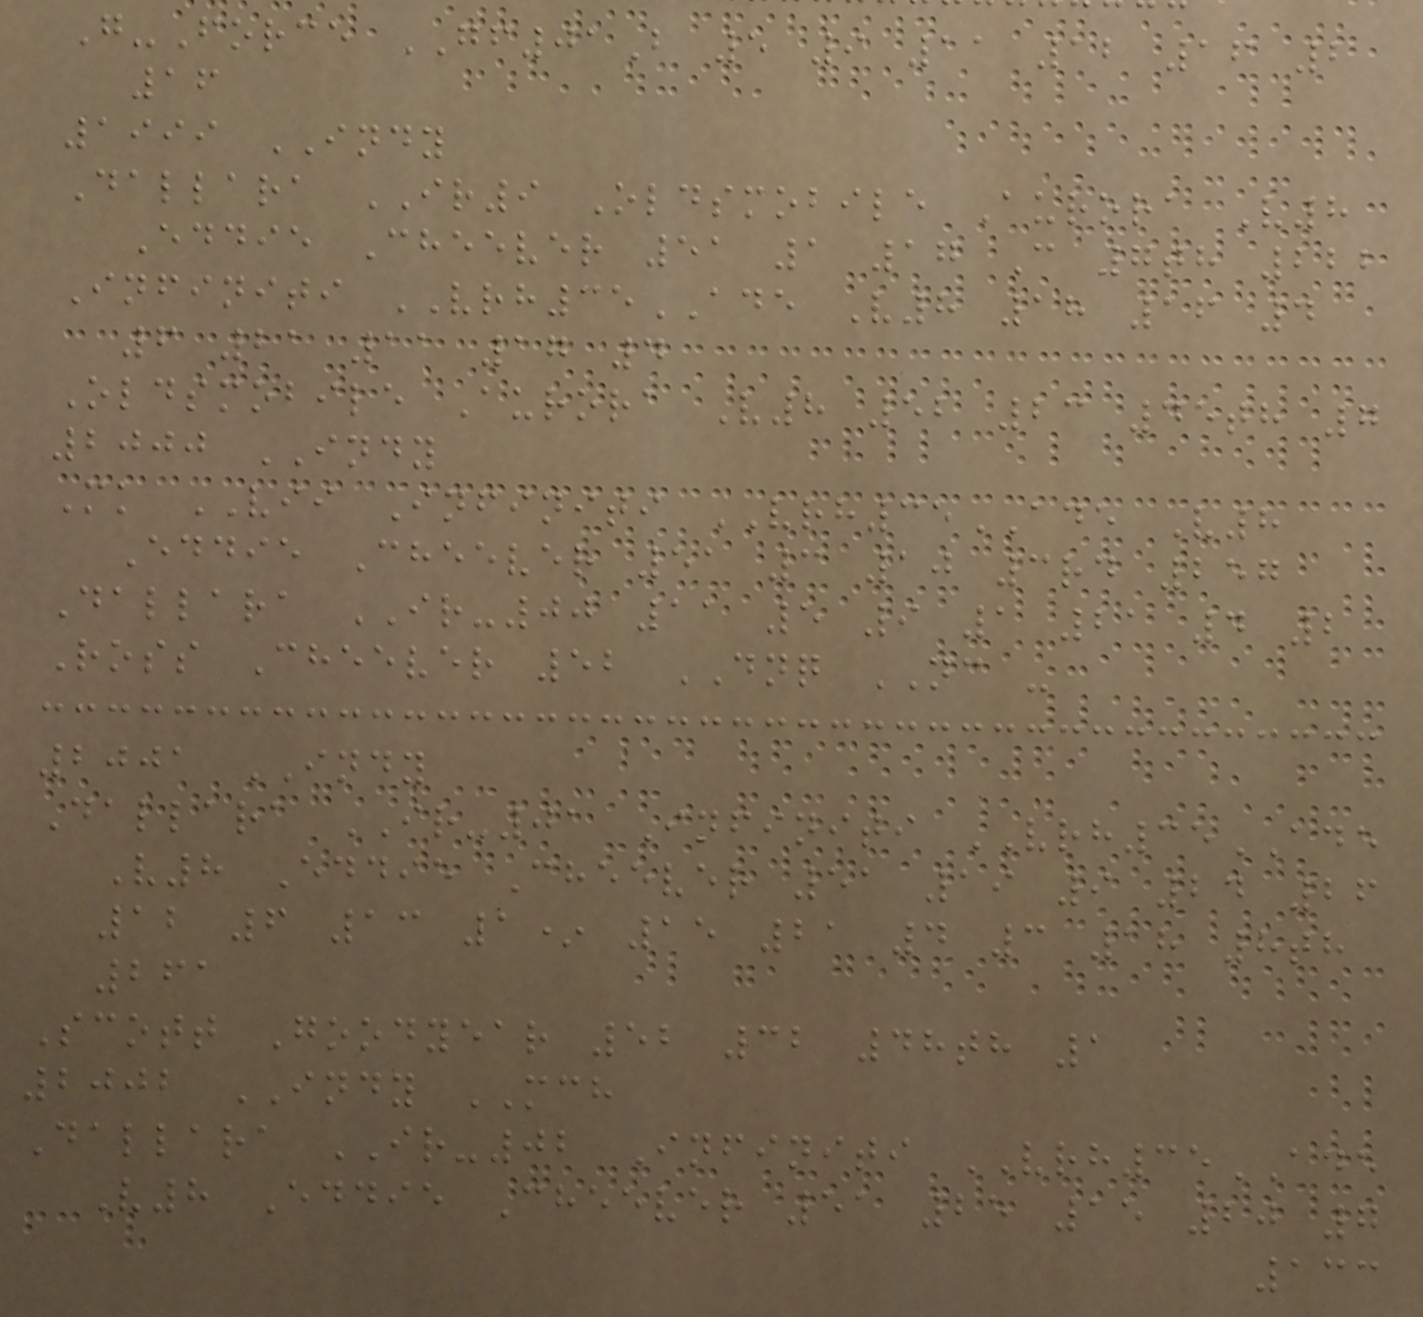G-Force GF01B 5 9 11 12 16 2
16
1999 INDY
Dallara IR9 Oldsmobile Aurora V8
Eddie Cheever 51 1 17 C 7th 222
Infiniti VRH35ADE V8 18 16 4
6 21 11 17 4
Oldsmobile Aurora V8 52 23 45th 7
2000 INDY
Mk VII Infiniti VRH35ADE V8
Eddie Cheever 51 3 10 3rd 257
Dallara IR-00 11 5 9 1 21 4 2
Ross Cheever 52 DNQ NC -
2001 INDY
Dallara IR-01 Infiniti VRH35ADE
V8 Eddie Cheever 51 19 9 24 26
12 6 13 1* 15 21 4 3 18 8th
261
Scott Goodyear 52 32 48th 1
2002 INDY MCH
Dallara IR-02 Infiniti VRH35ADE
V8 Eddie Cheever 51 25 15 20 7
133
